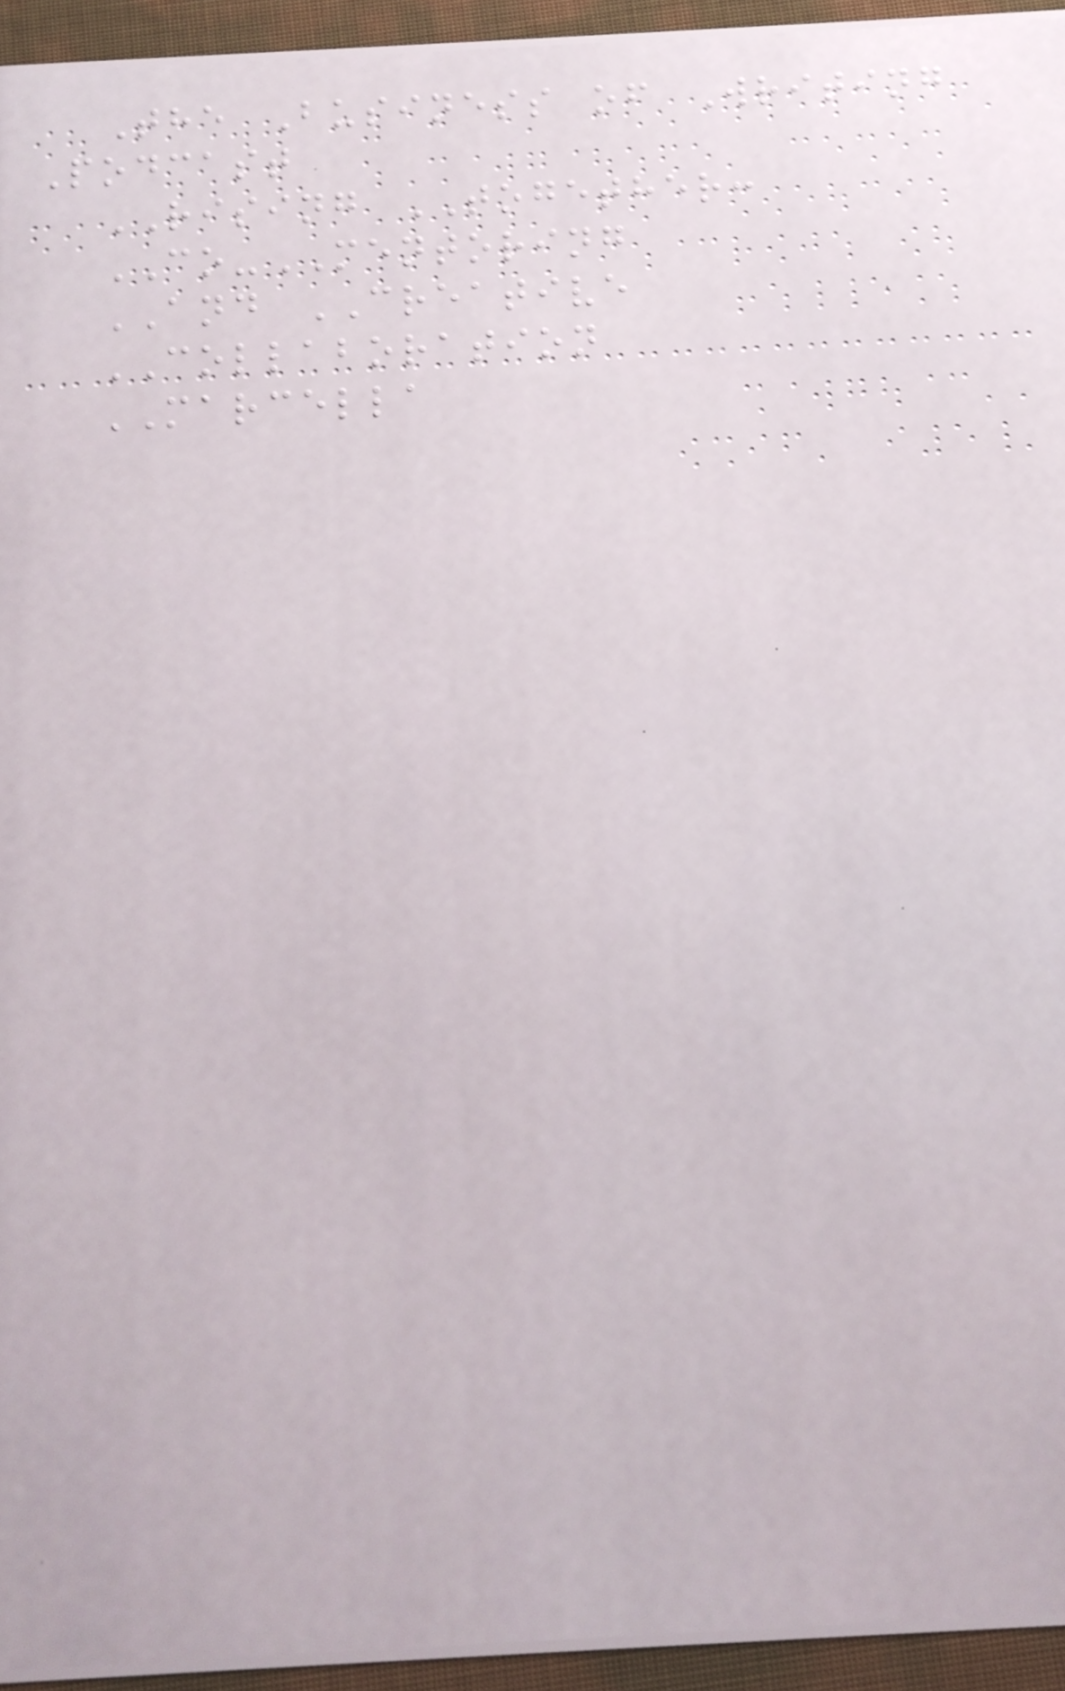The Business of Writing
Podcast
RISING TOGETHER:
CO-MENTORING
AND CREATIVE
COLLABORATION
MARCELLA
